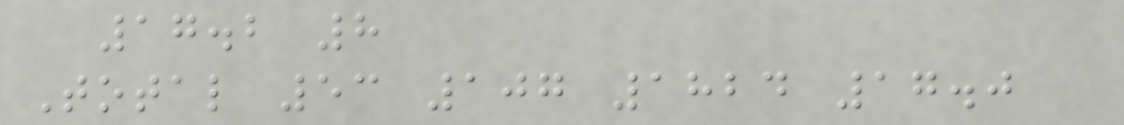17.2 8
Total 53 107 1824 17.0
